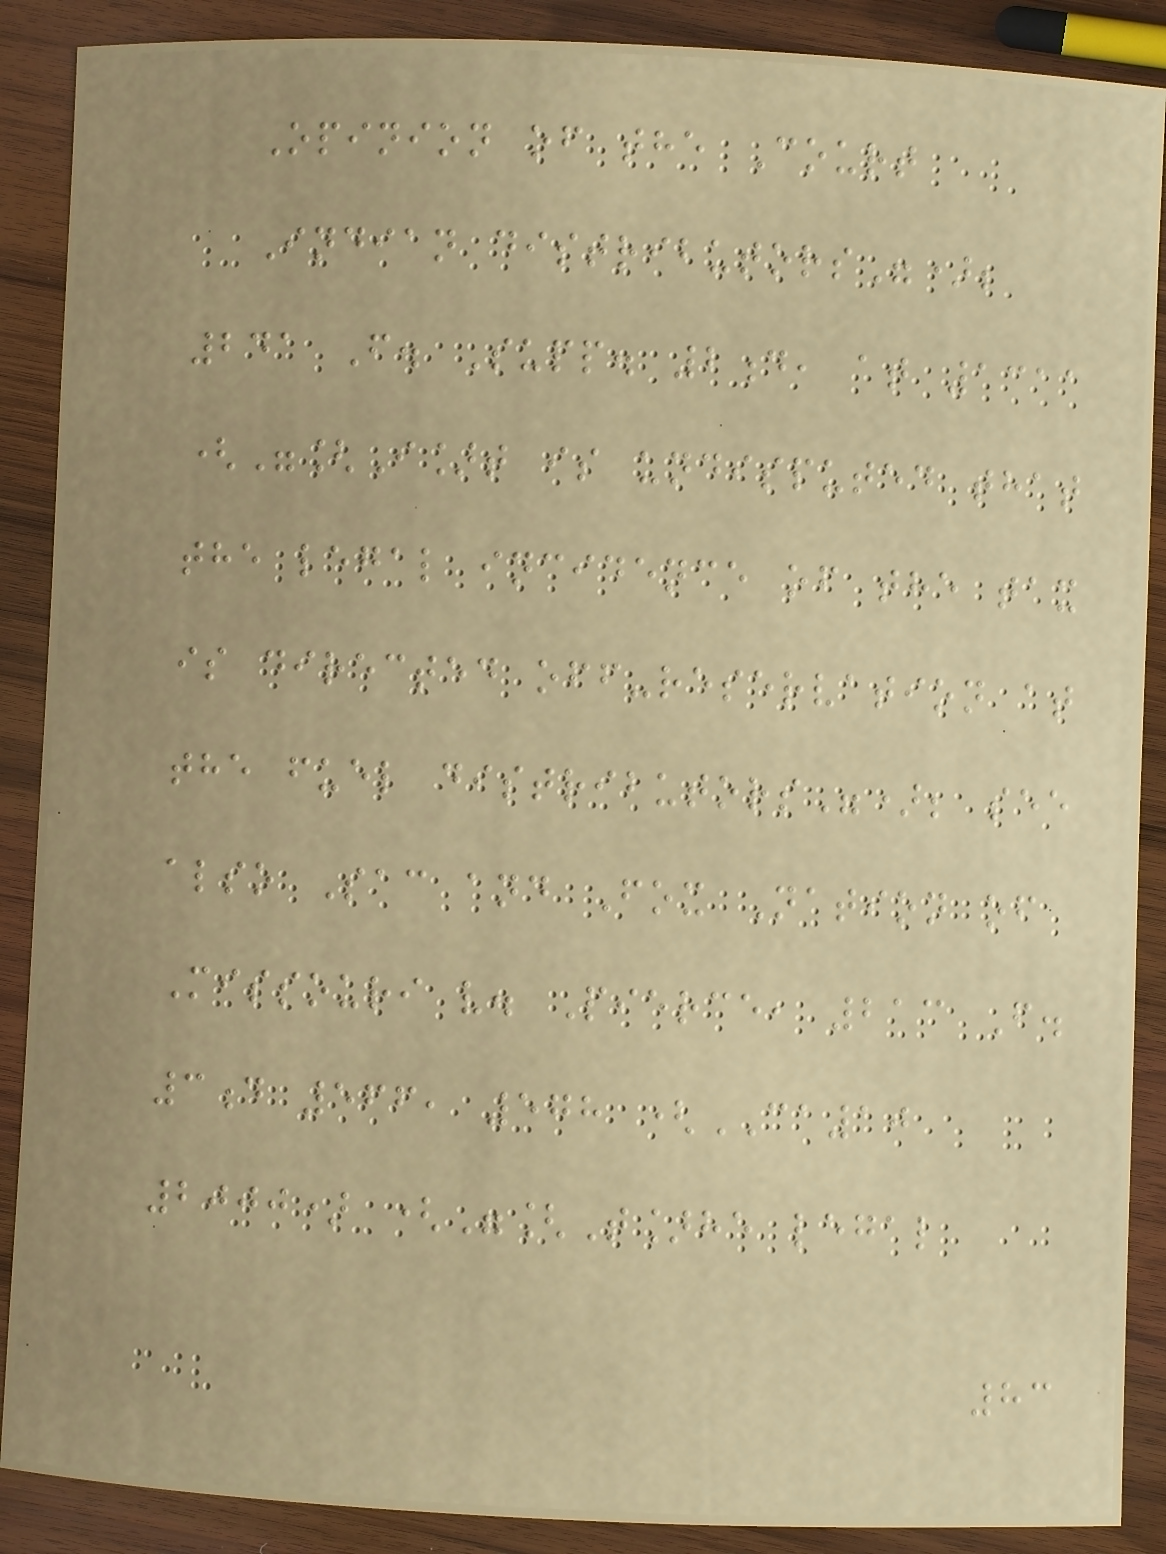Opinion of the Court
Indian distributors");
241 F. Supp. 2d, at 1311
("[I]t is undisputed that
the legal incidence of the tax
is directed off-reservation at
the fuel distributors"); see
also Sac and Fox Nation of
Missouri v. Pierce, 213 F.
3d 566, 578 (CA10
2000) ("[T]he legal
83
